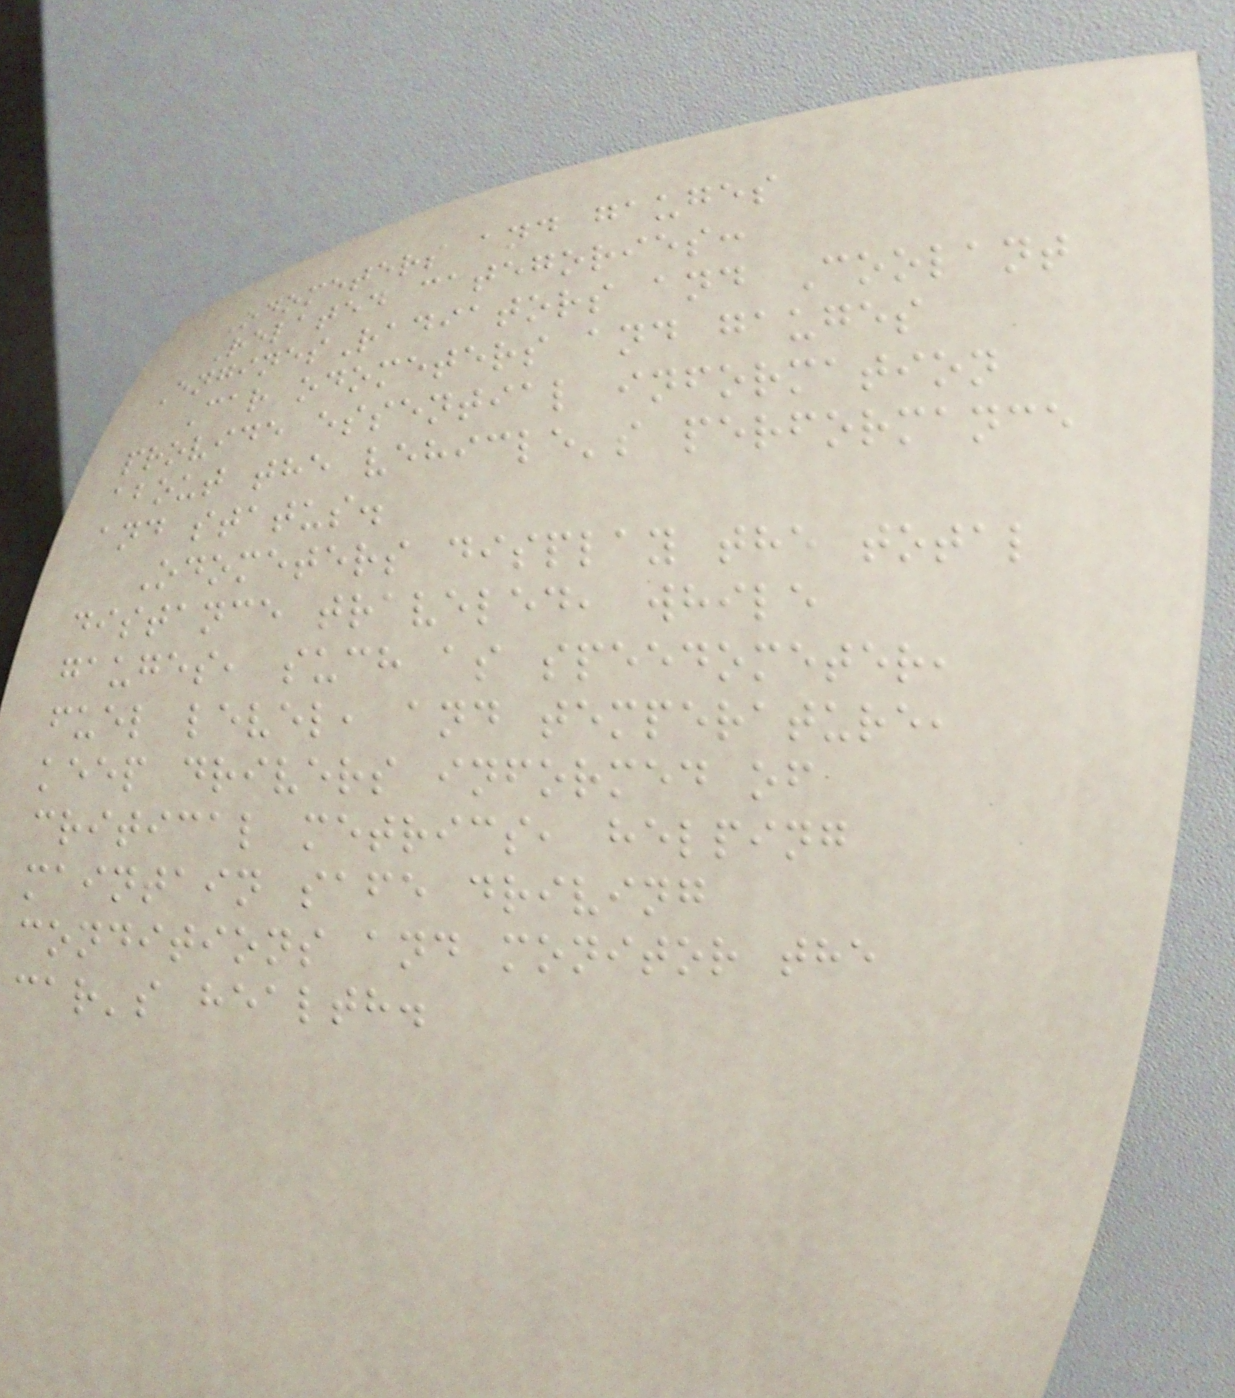Odometers and gauges
Related categories:
EnginesRadiators and Coolant
Car odometers and gauges
provide essential information
about the vehicle's performance
and status.
Odometers display the total
distance traveled, while
gauges, such as speedometer,
fuel level, and temperature,
keep drivers informed of
critical metrics, helping
maintain safe driving
conditions and monitor the
car's health.
